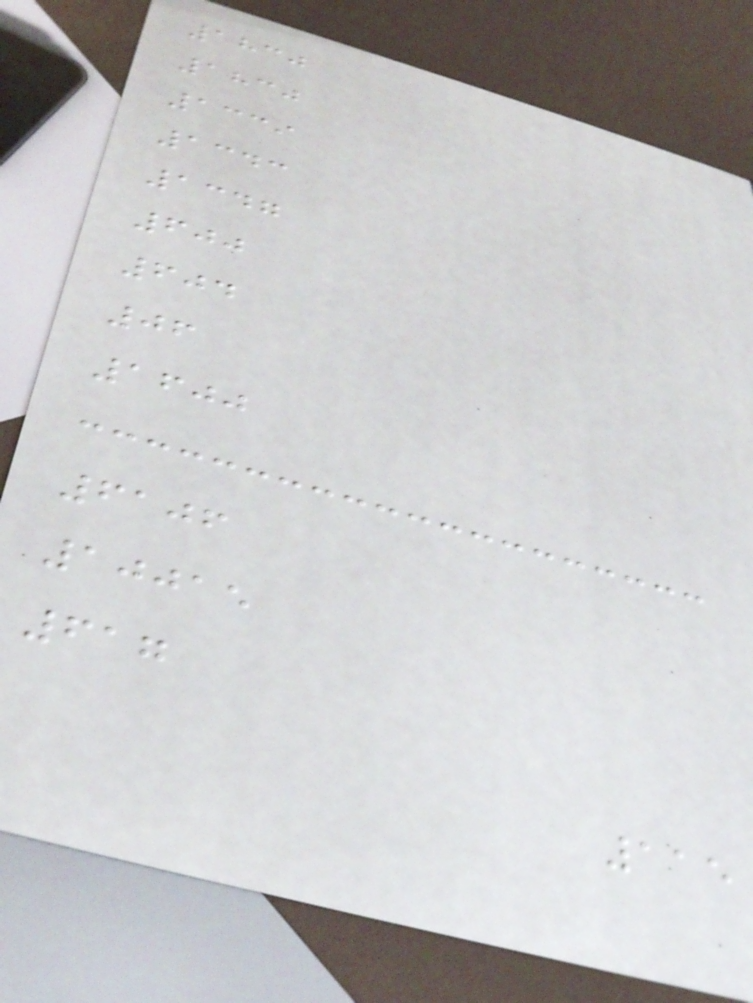1830
1830
1339
1343
1347
600
604
06
1600
6106
10015
617
115
